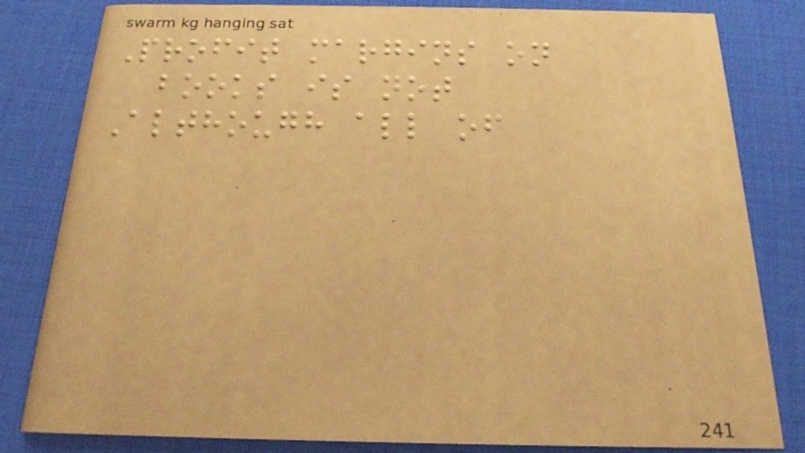Profit margins on
books is not
Although all of
